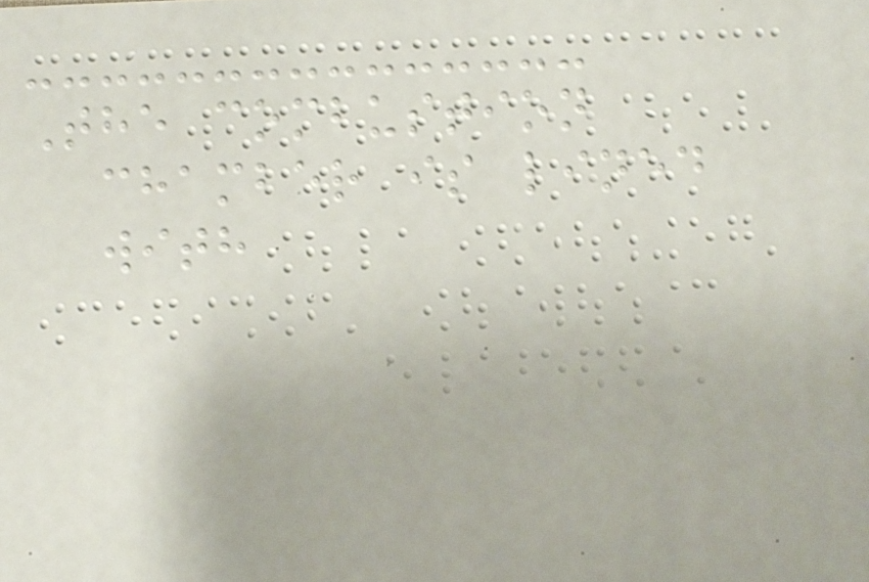The combustion
chamber is lined
with
